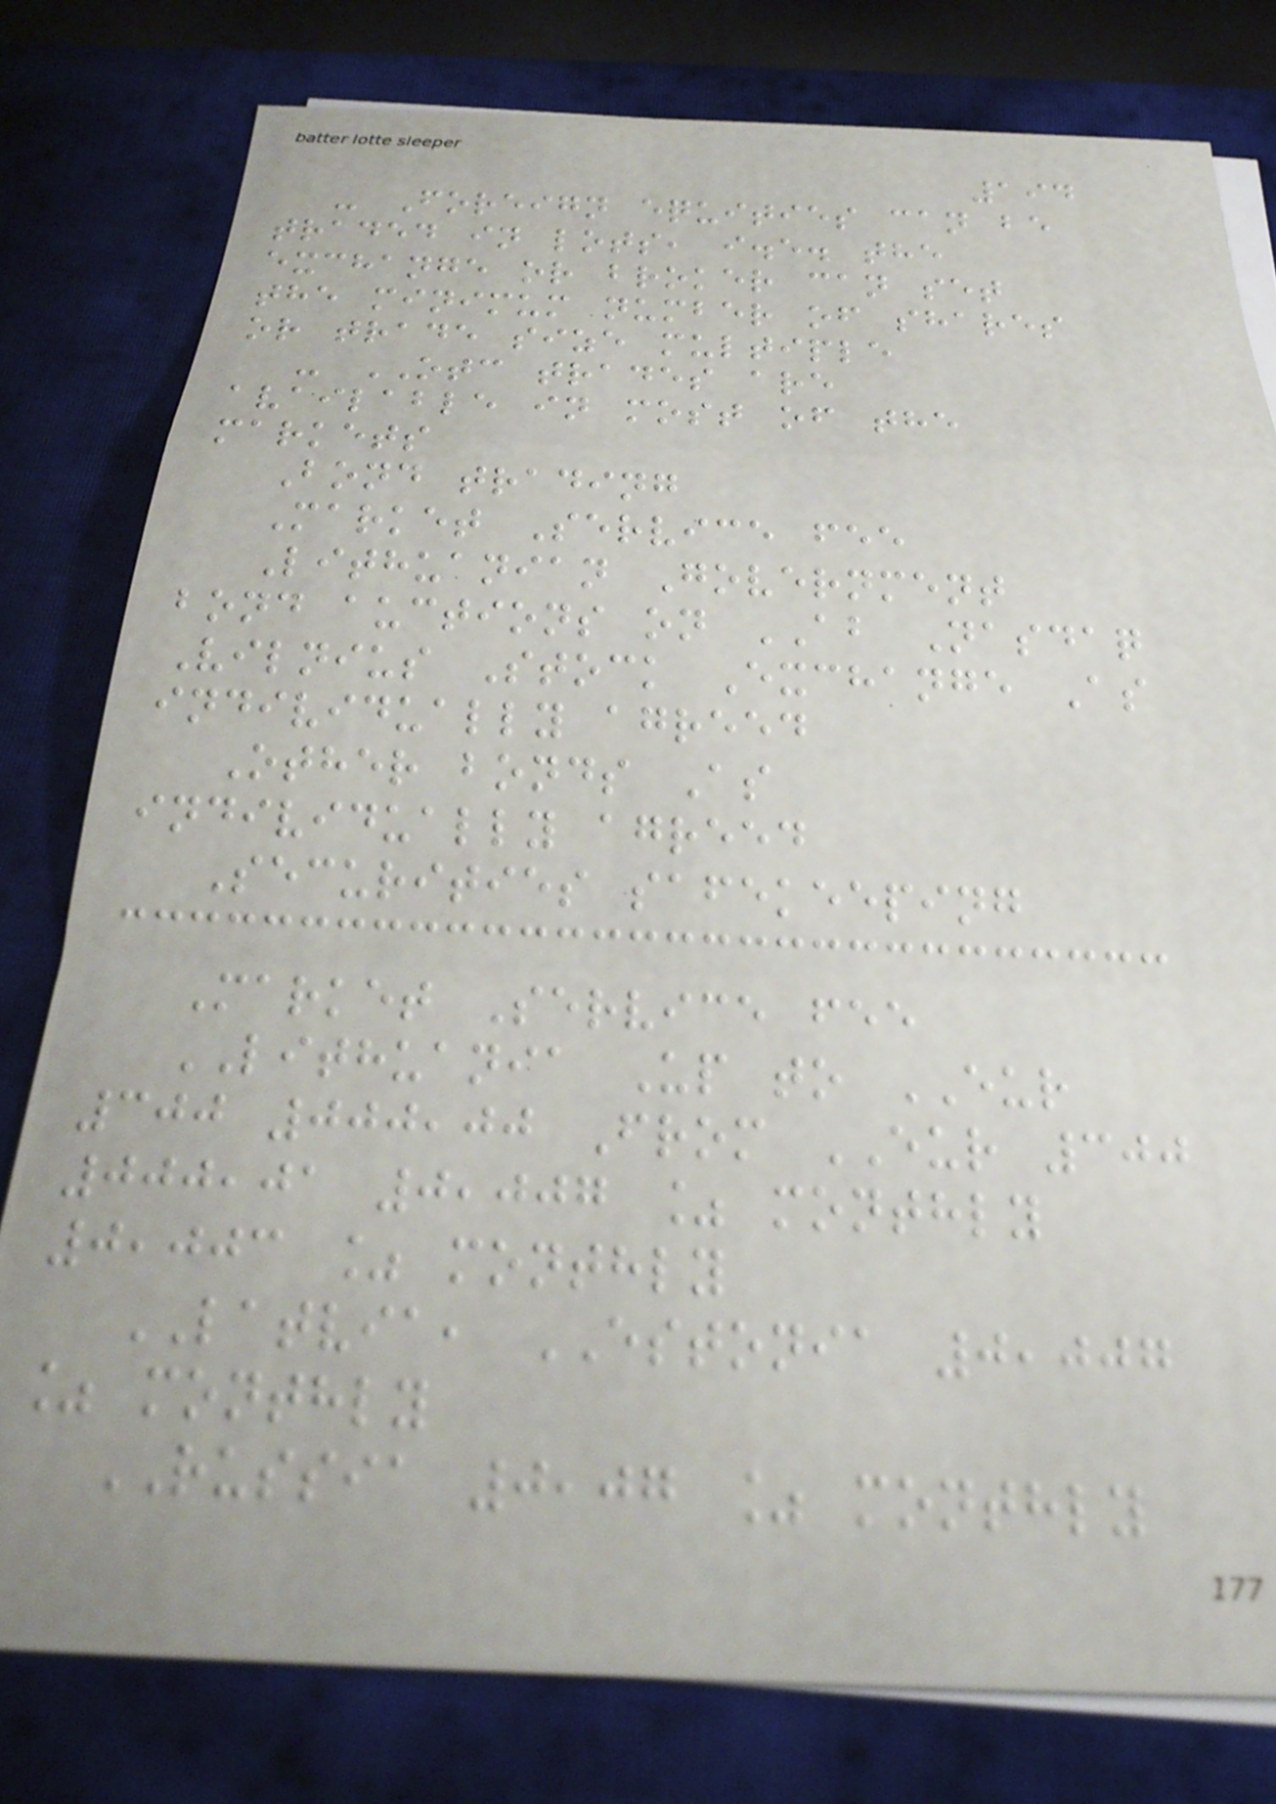194
- Foreign equities can be
traded in lots, i.e. the
exchange or broker can set
the minimum number of shares
or trade size multiple
- OTC trades are
available in most of the
markets
Bond trading
Market Service fee
Lithuanian Government
bond auctions on AB Nasdaq
Vilnius Stock Exchange As
individually agreed
Other bonds As
individually agreed
Securities safekeeping
Market Service fee
LITHUANIA Up to EUR
300 000,00 From EUR 300
000,01 0,007 % monthly
0,003 % monthly
LATVIA, ESTONIA 0,007
% monthly
RUSSIA 0,07 % monthly
